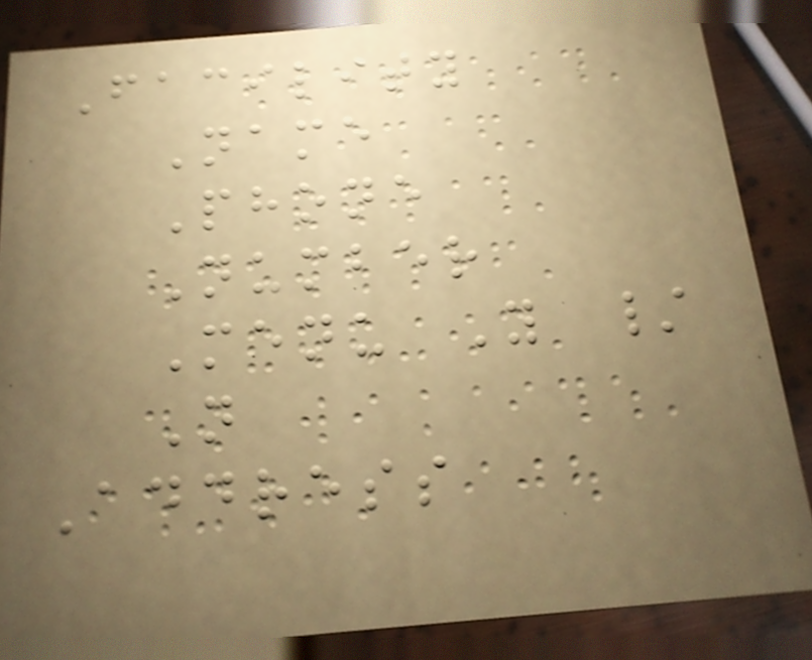Facility
Name
Phone
Number
Menu Y /
N
Address
